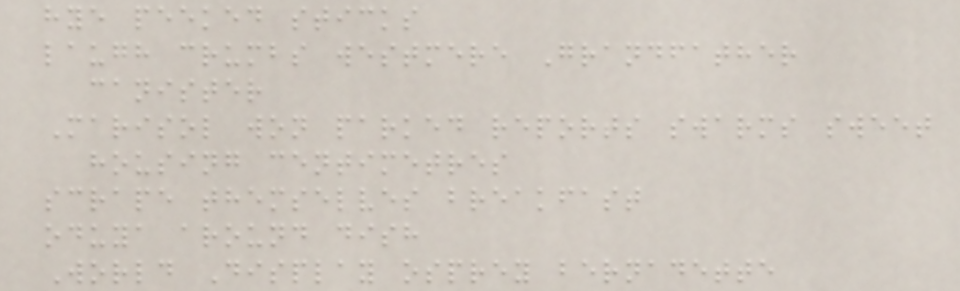hye peeked sticks
laugh crumbs westmere Grandfather
canister
Marisol won parked reports swarms sweet
housing centimetres
scrape themselves breakfast
oduya around dish
World Display osprey bernadette
